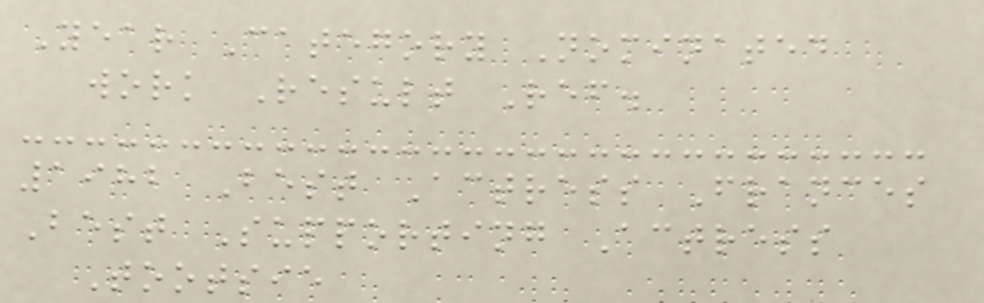Year Category Nominated
work Result Ref.
1982 Best Actress Frances
Best Supporting Actress
Tootsie
